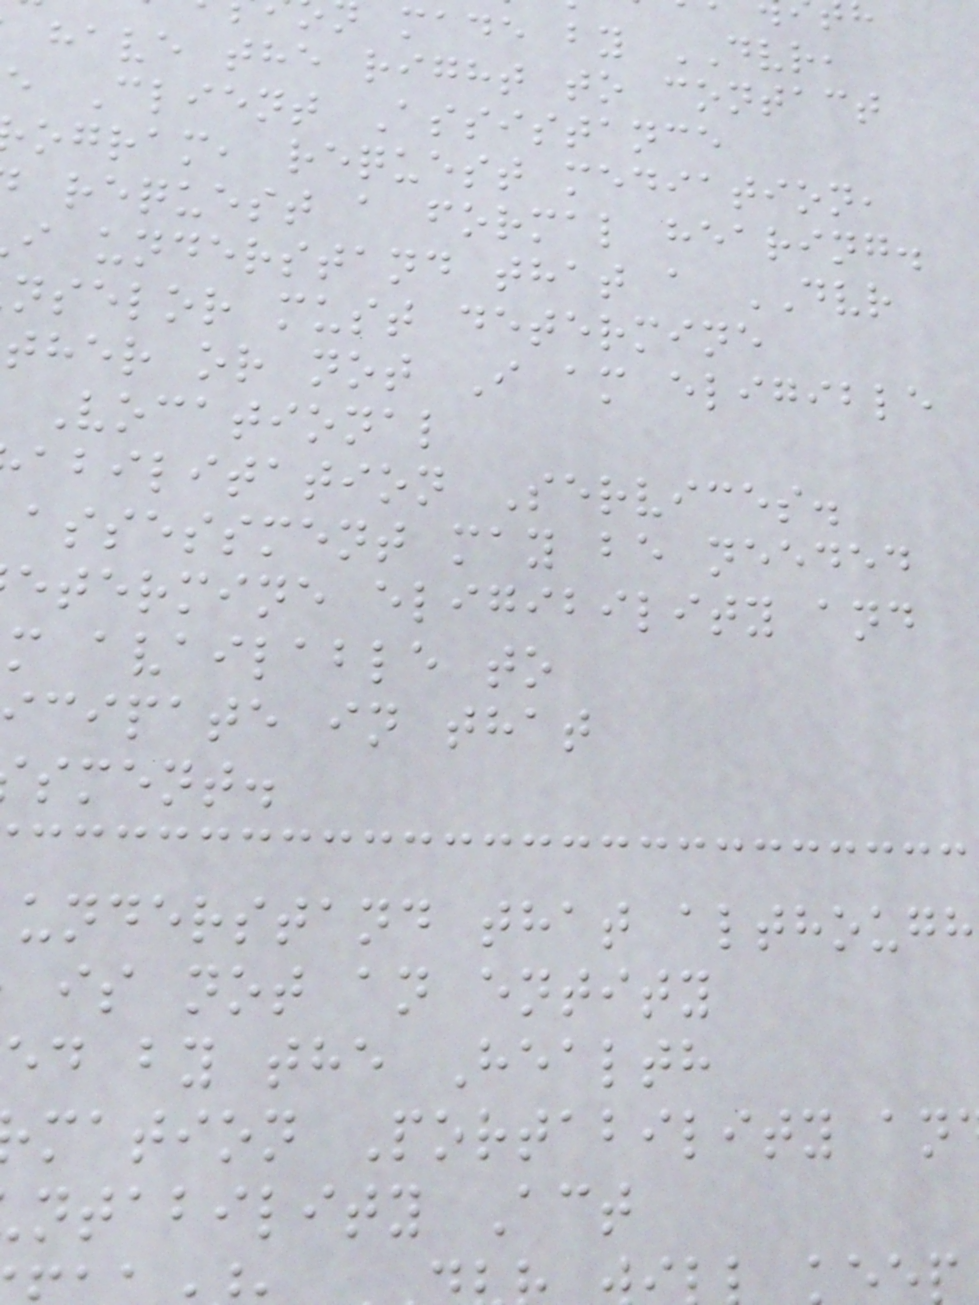made by DVR,
have the right to contact
e Client Assistance
ogram, request mediation,
request a formal hearing.
i understand that a DVR
nselor must determine
ther or not I am eligible
Vocational
abilitation Services.
assessment may be needed
etermine eligibility and
m available to
cipate in that
sment.
understand that although
is not an entity
ed by the Health
mation Portability an
ntability Act
